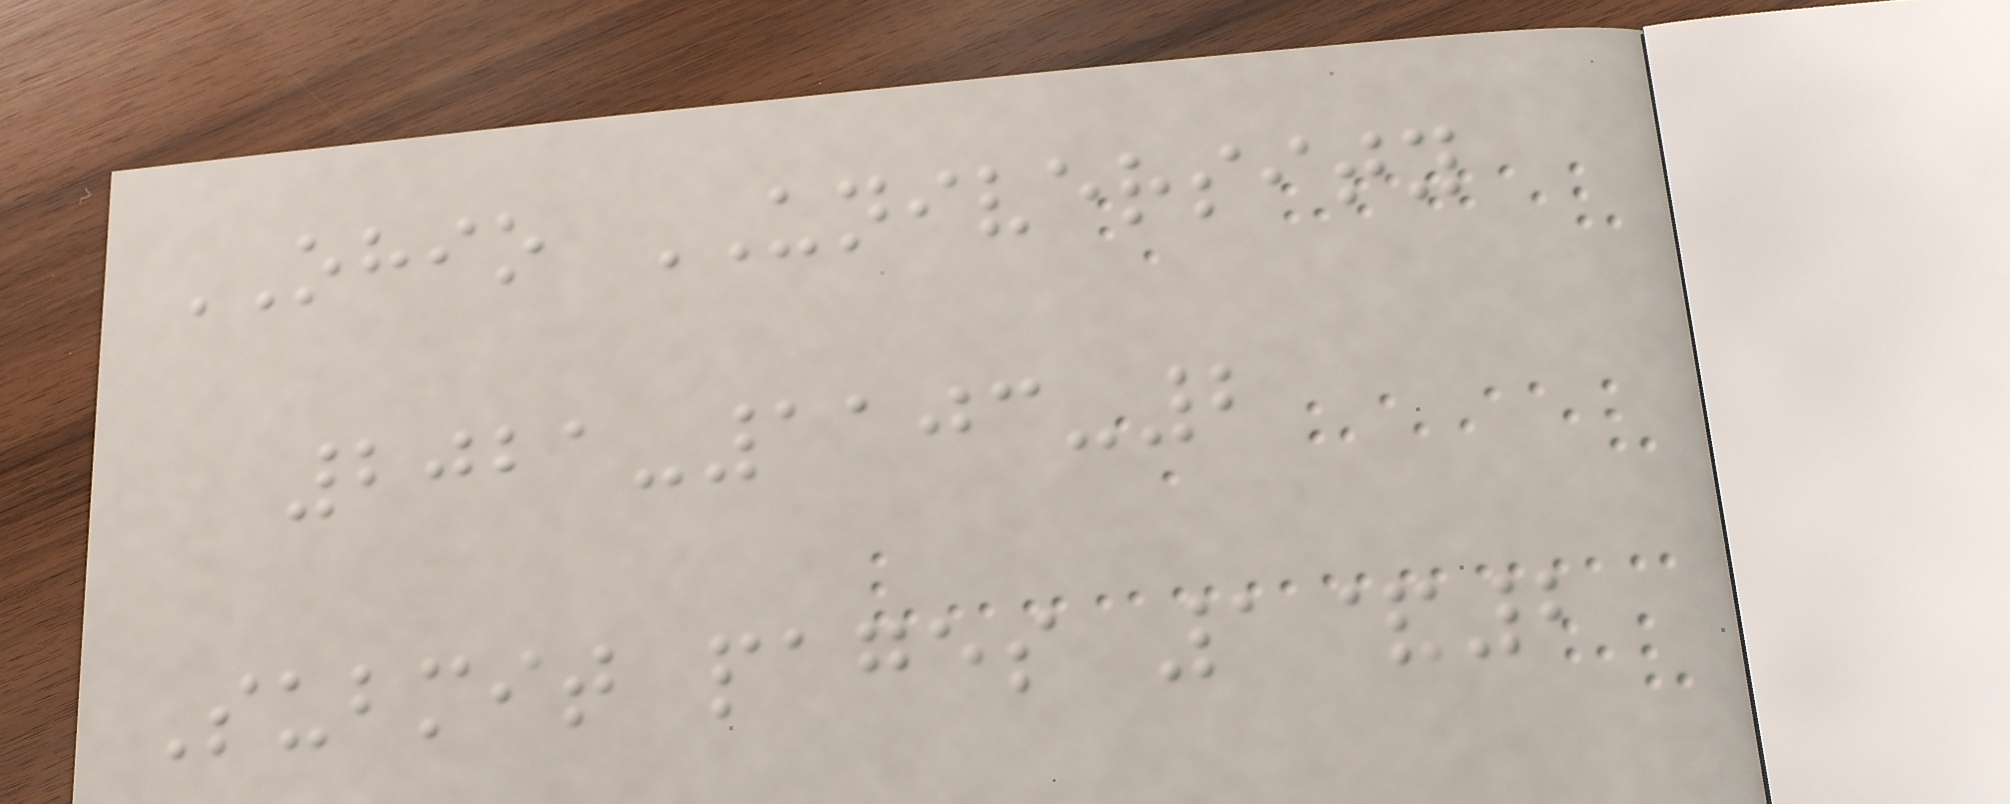OHIO UNIVERSITY
2021-1103-2
Submit pages 1&2
